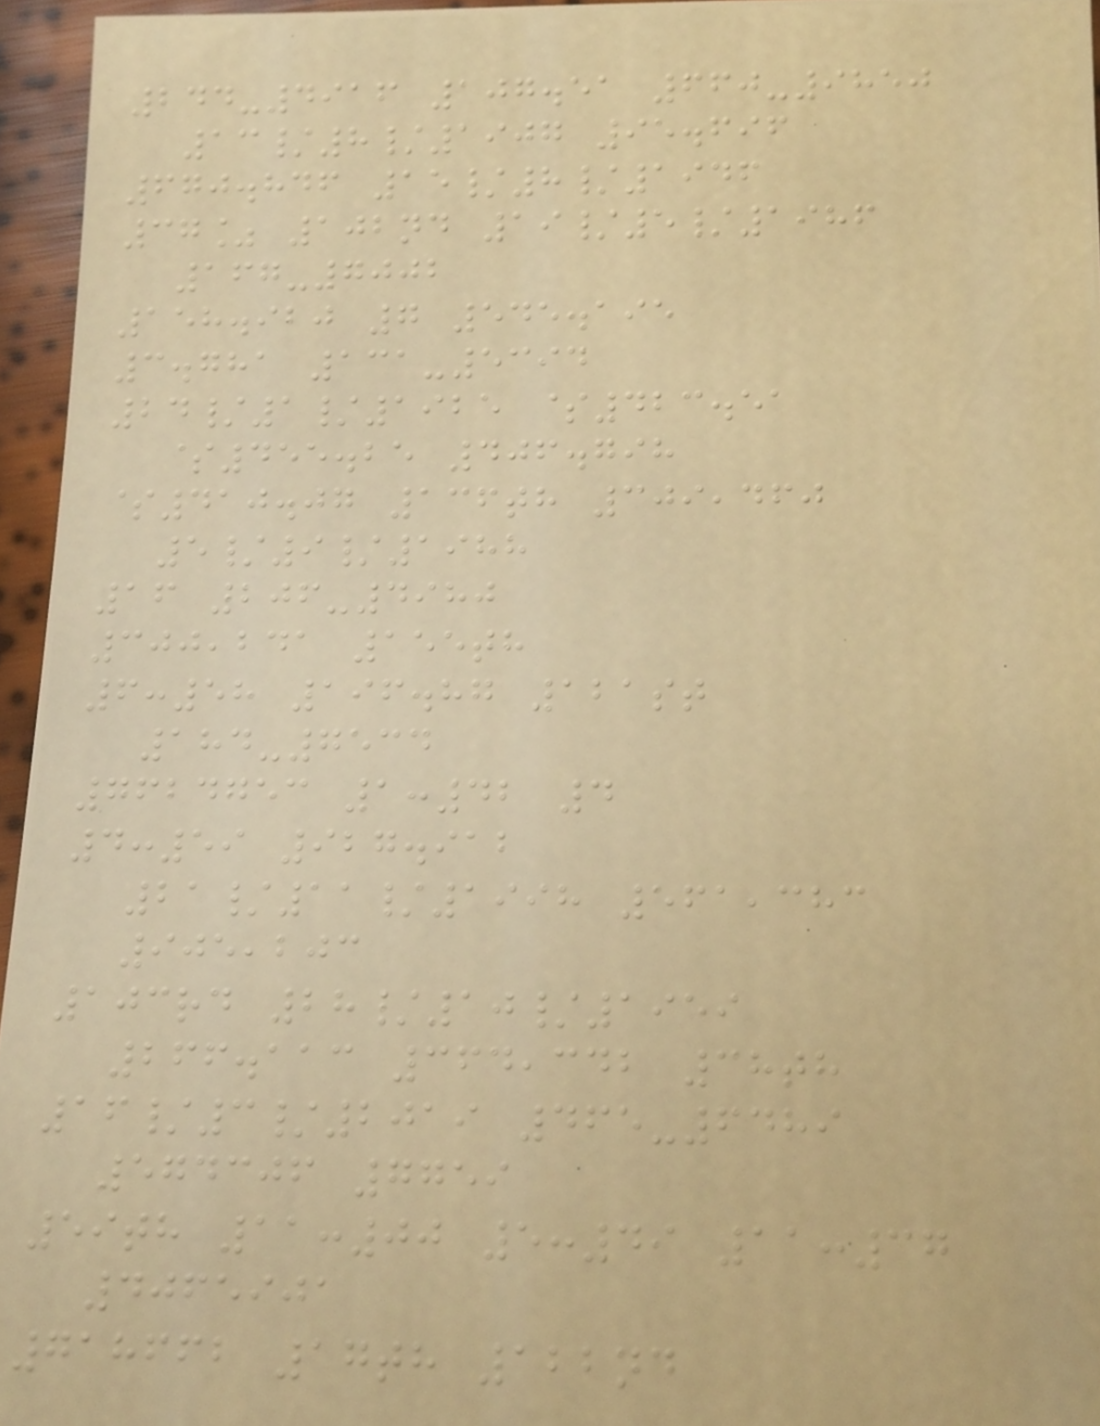244-4916 107.51 660-9850
13/8/1907 95.696
670.846 15/8/1946
37% 102nd 19/5/1986
167-7002
158.920 7 545.195
3.781 131-5394
24/1/1925 $423.51
$455.25 406.798
$410.07 136th 309,460
5/9/1988
16 206-4980
300,241 155th
6:58 196.87 121st
184-7534
7624753 1:42 4
4:59 927.912
21/11/1998 561,383
905,203
103rd 28/10/1959
266.113 364,342 38th
16/3/2019 465-6489
574306 7759
59th 11:00 5:49 11:37
4065901
718662 17th 122nd
